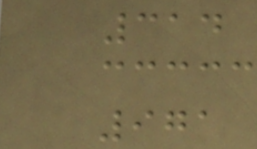314
971
